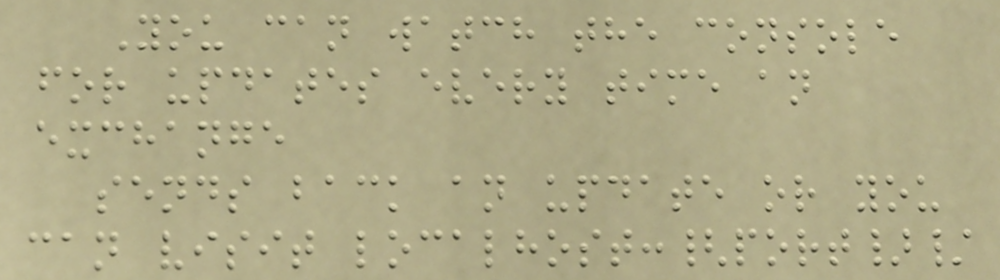You can watch the console
for updates every time an
exchange
sends back an update or you
can visit localhost:{port}/
